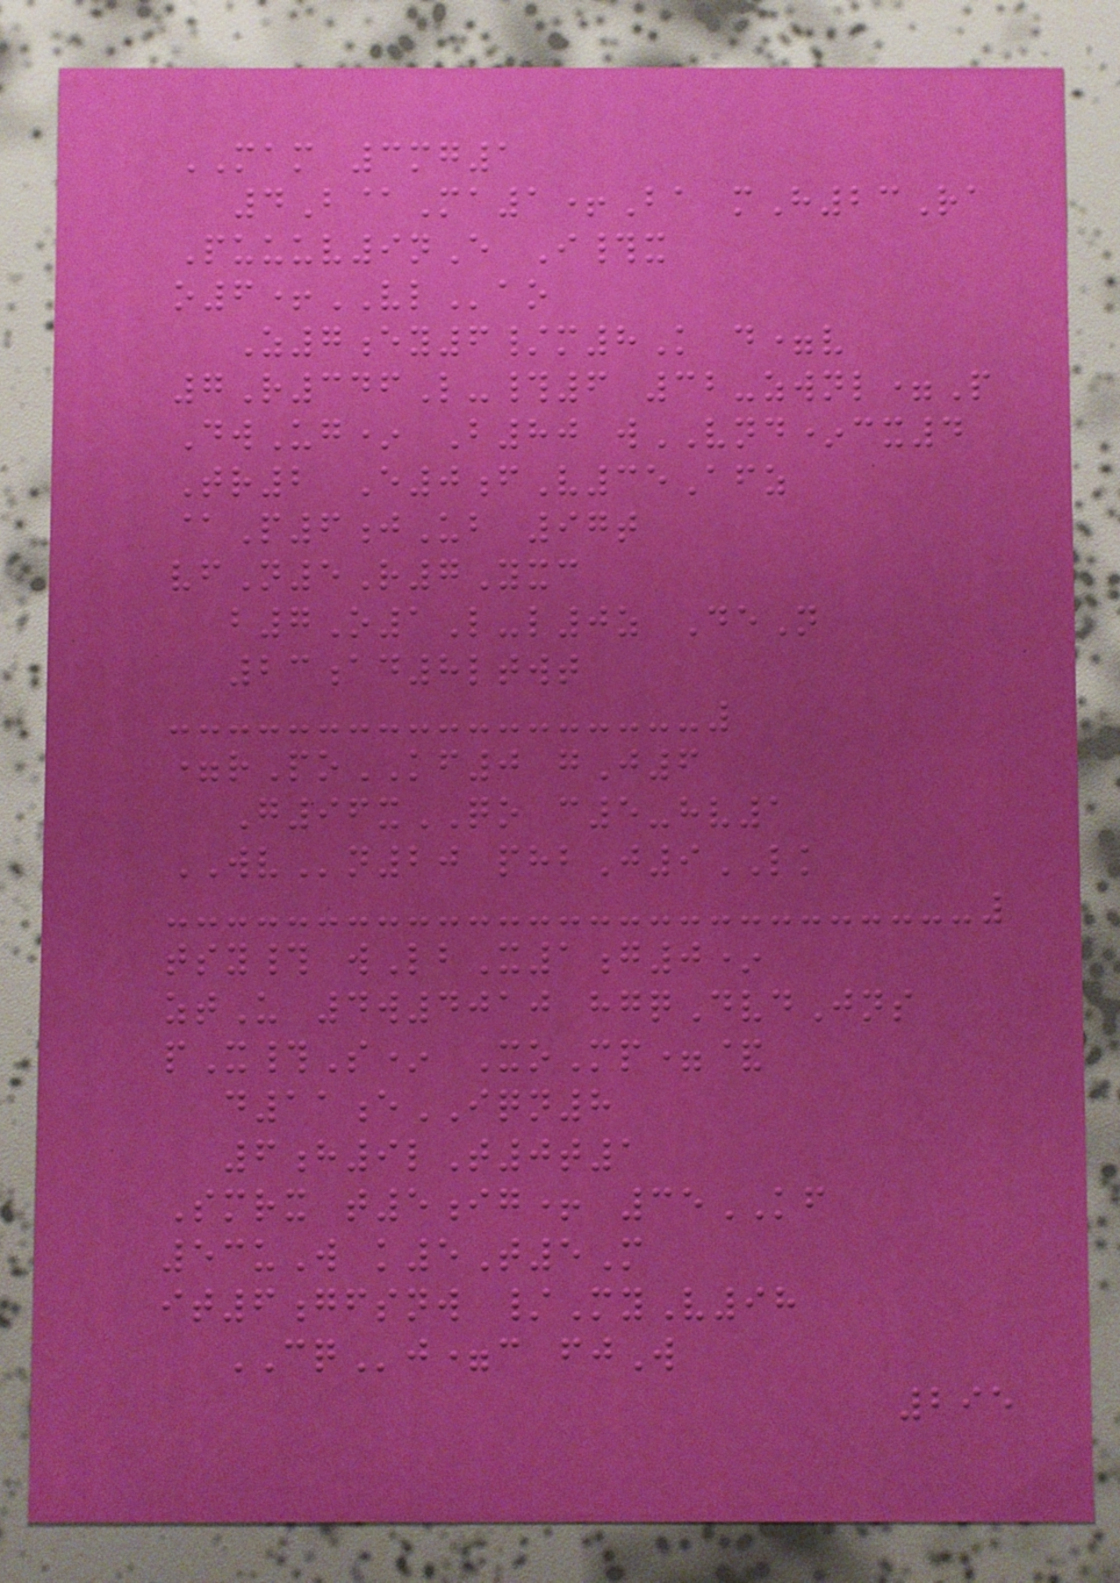MAM 3mg1
4B@Ma1+Ba mH23Ra
Puuuv9nE I#x
o6+VLao
Z7ey6/m8K d=v
7R346L-#6 32-zwnl=P
DwUg* B80 wVND*cx4
Tr2 E0fV35Afz
@P6jUb 97t
vfN5R7Yxc
b7O1L-l0z DeN
23ad8ltwt
=rPoKF0 gJ6
G96xQO c5-hv1
WVn20 phbJ9LK
tsy# wLbX1g0*
ztU 4w4010 hgqDvdJns
pX#S* XoMp=&
d11eIQN8
6h9lT0t1
Smrx t5ig+ 35KF
53uW k5T5M
it6gfsnw /MyV98
CQj=c fjW
295
